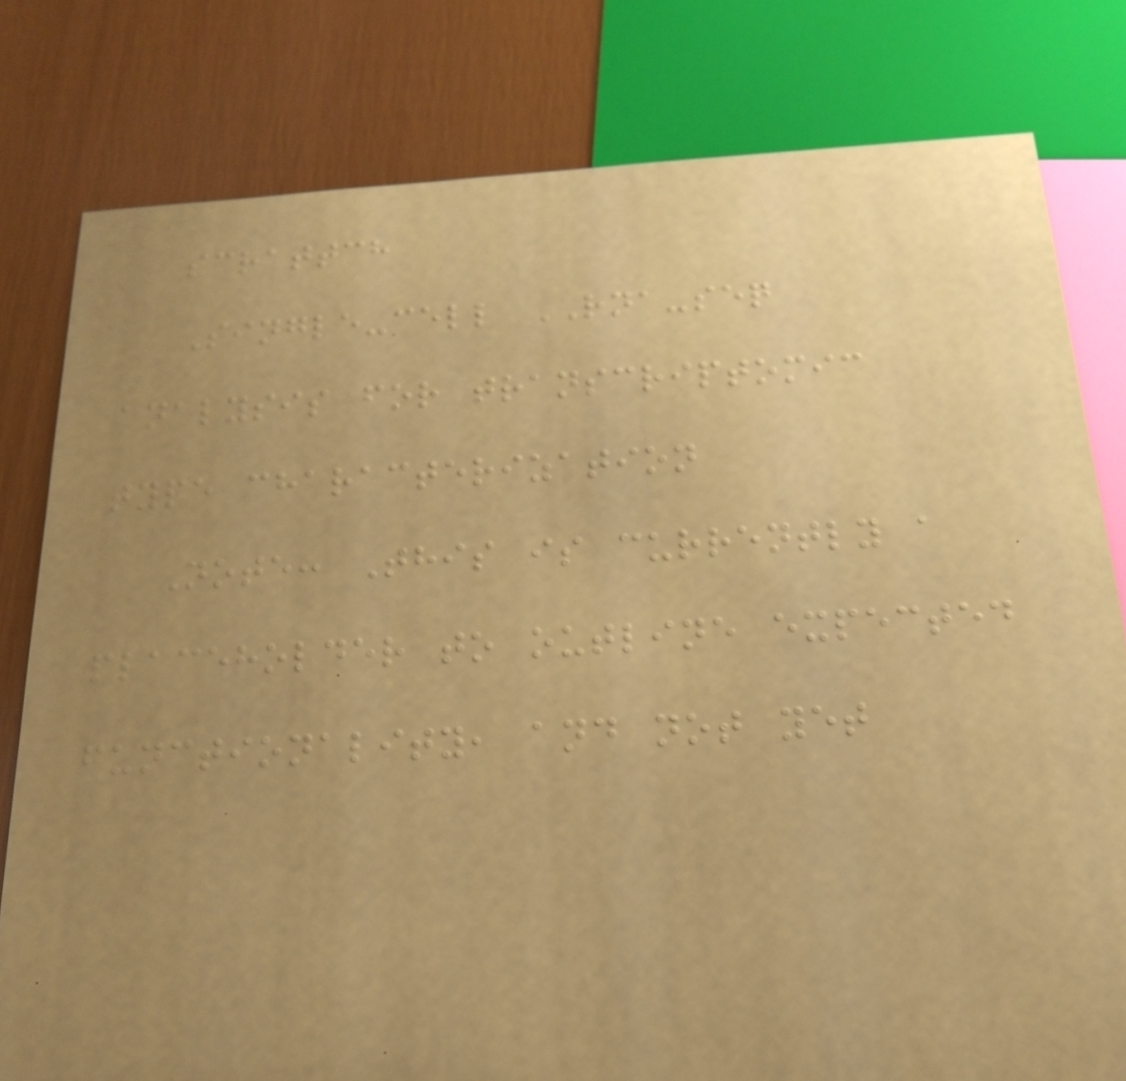scrattch
Single-cell RNA-seq
analysis for transcriptomic
type characterization
Note: This is currently a
placeholder to outline expected
functionality, and not yet
